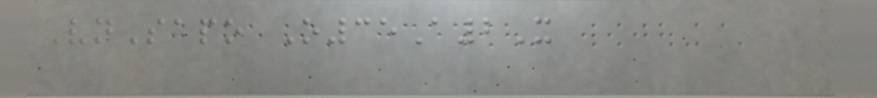VnSapo O35A2X
